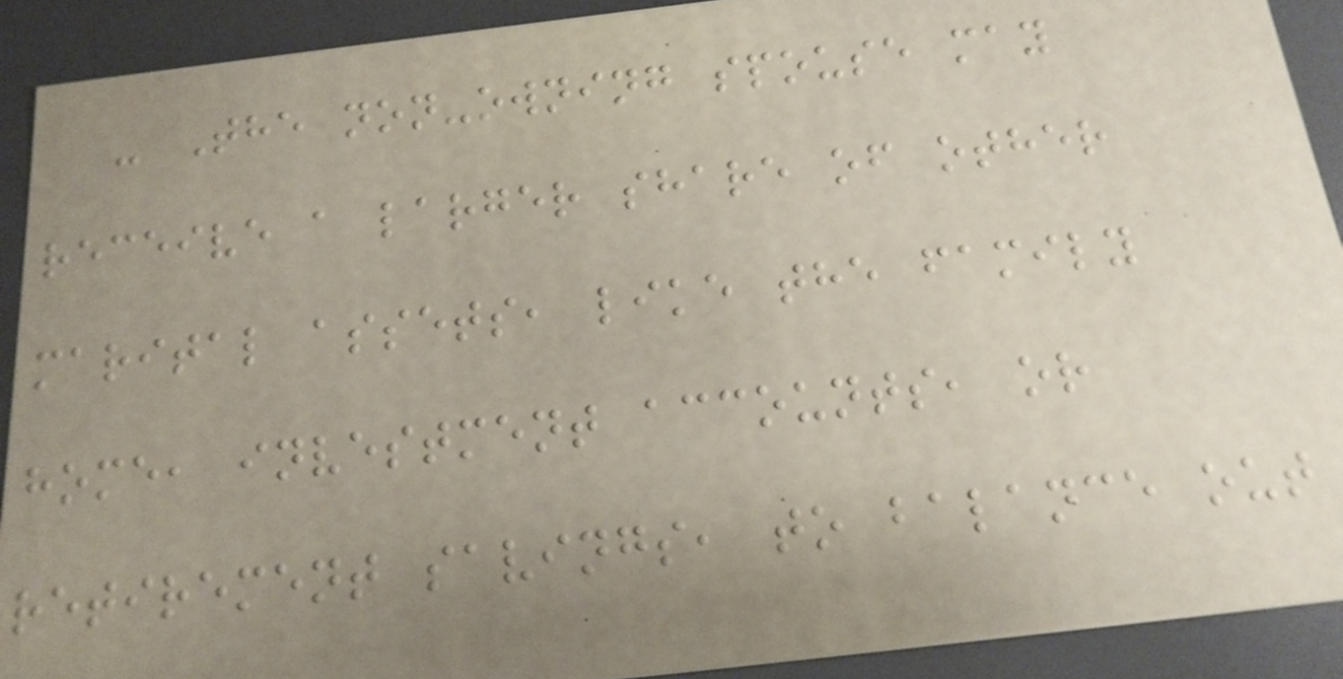- The non-owning spouse may
receive a larger share of other
marital assets, like the family
home, investment accounts, or
retirement savings, to balance out
